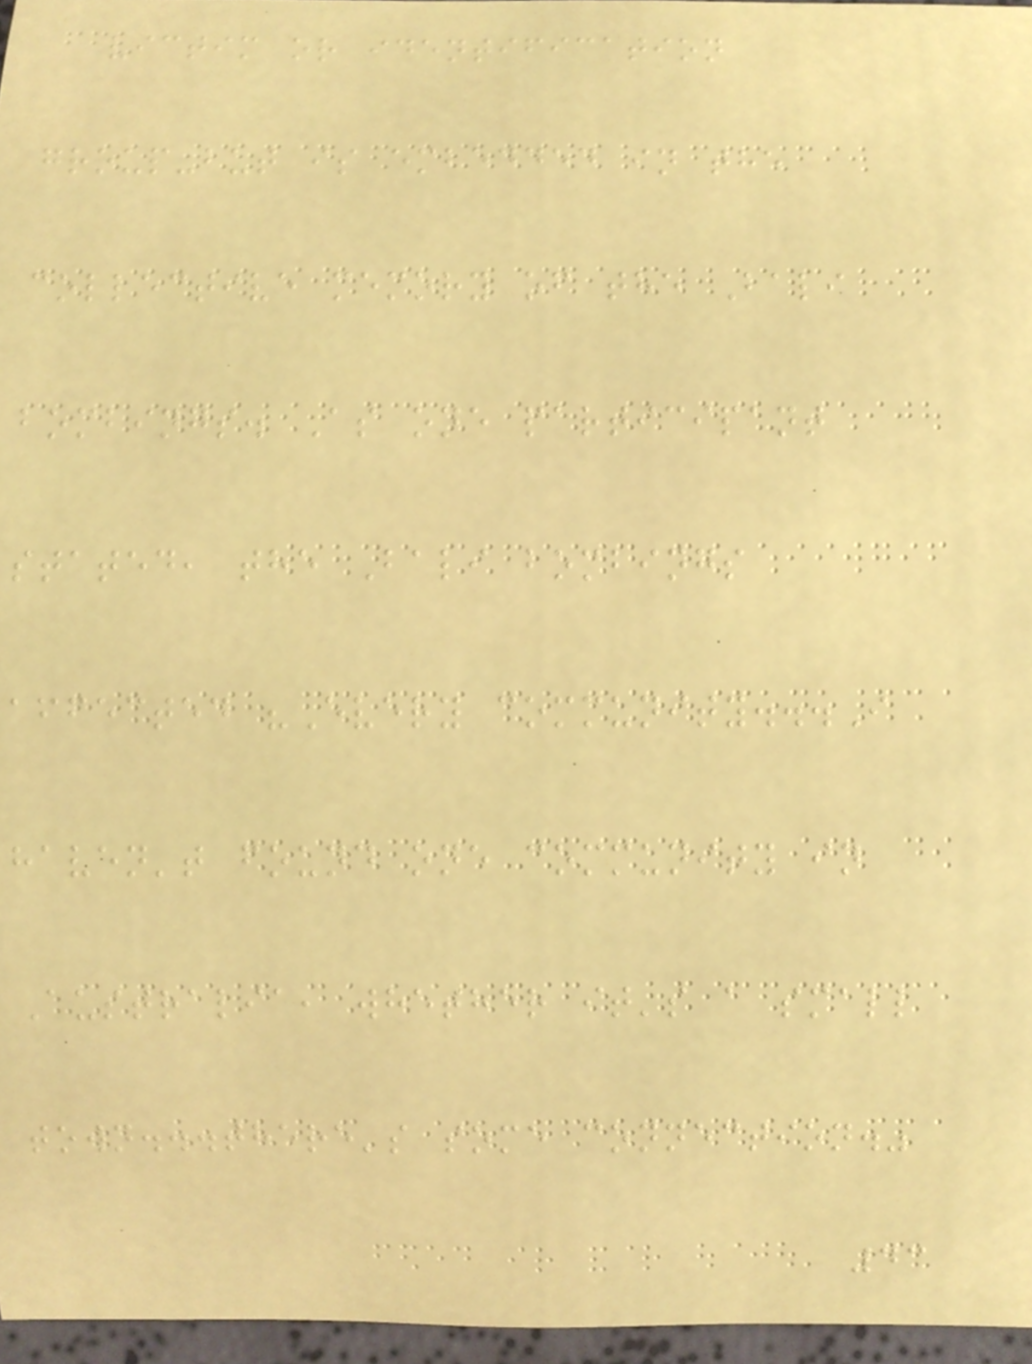victim or identification
group-but is embedded in the
collective memory of the Bali
bombings. As one participant
stated, the Bali bombings
affected "Every community...I
haven't found one community in
Australia, whether it's a small
town...there's some connection."
43
